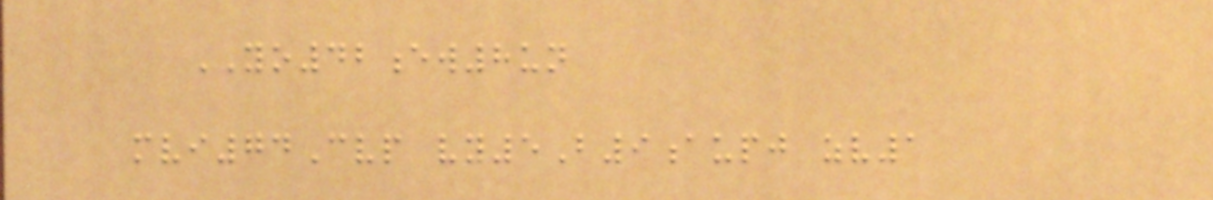YO42ew8un
mvi74Cvp vy5B9aupj zv1
